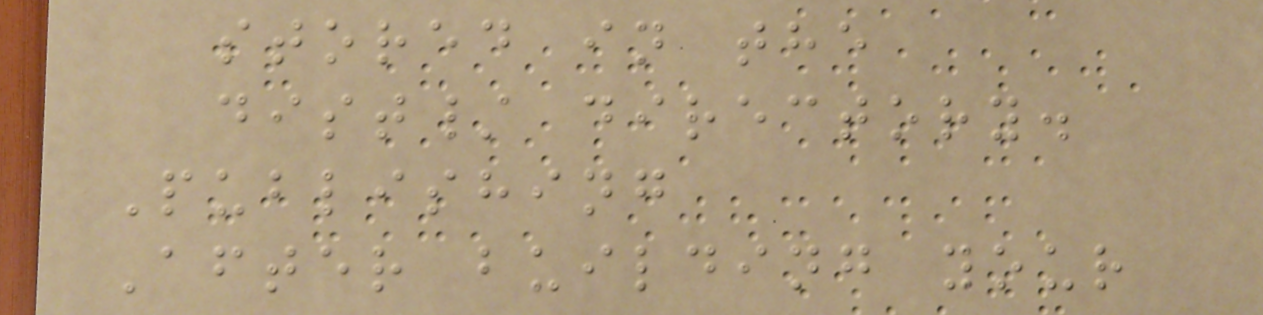stored in the
dist/ directory.
Publishing
After building your
